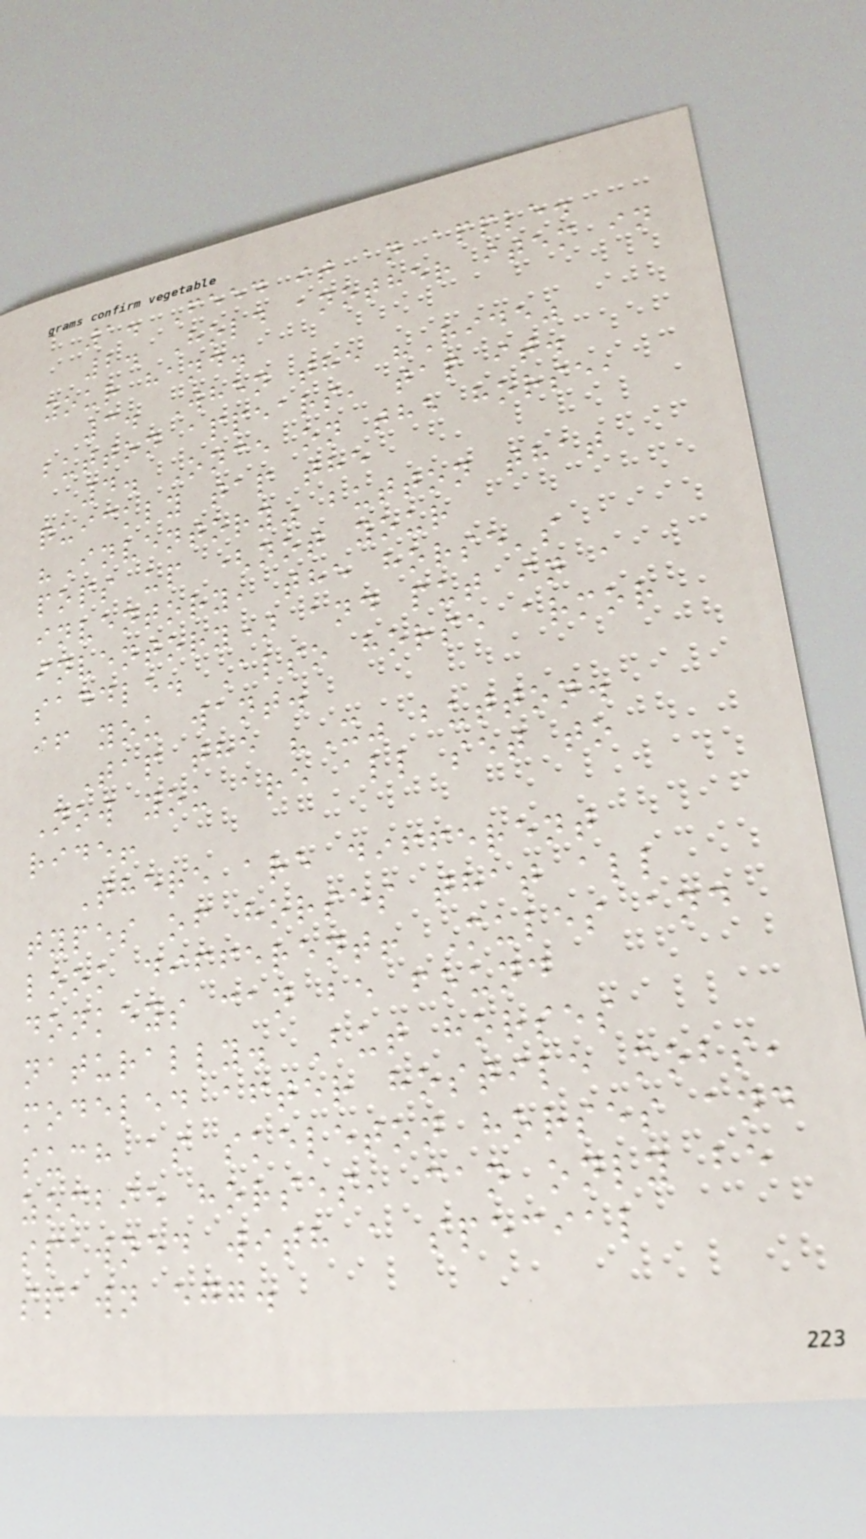1. Feed it an apple.
2. Hold another item in
your hand.
3. When the "Ride"
button appears, tap it.
4. Once on the horse,
quickly tap the
"Inventory" button that
pops up (not your
inventory, the horse's
inventory) and put in a
saddle. Also horse armor
if you want.
Tap the "X" button.
Now you are all set to
ride!
There are different
types of horses that all
look different! Mules and
donkeys can be found
naturally. But horses
modeled after hostile mobs,
such as skeleton horses and
zombie horses, can only be
spawned with a special
spawn egg.
